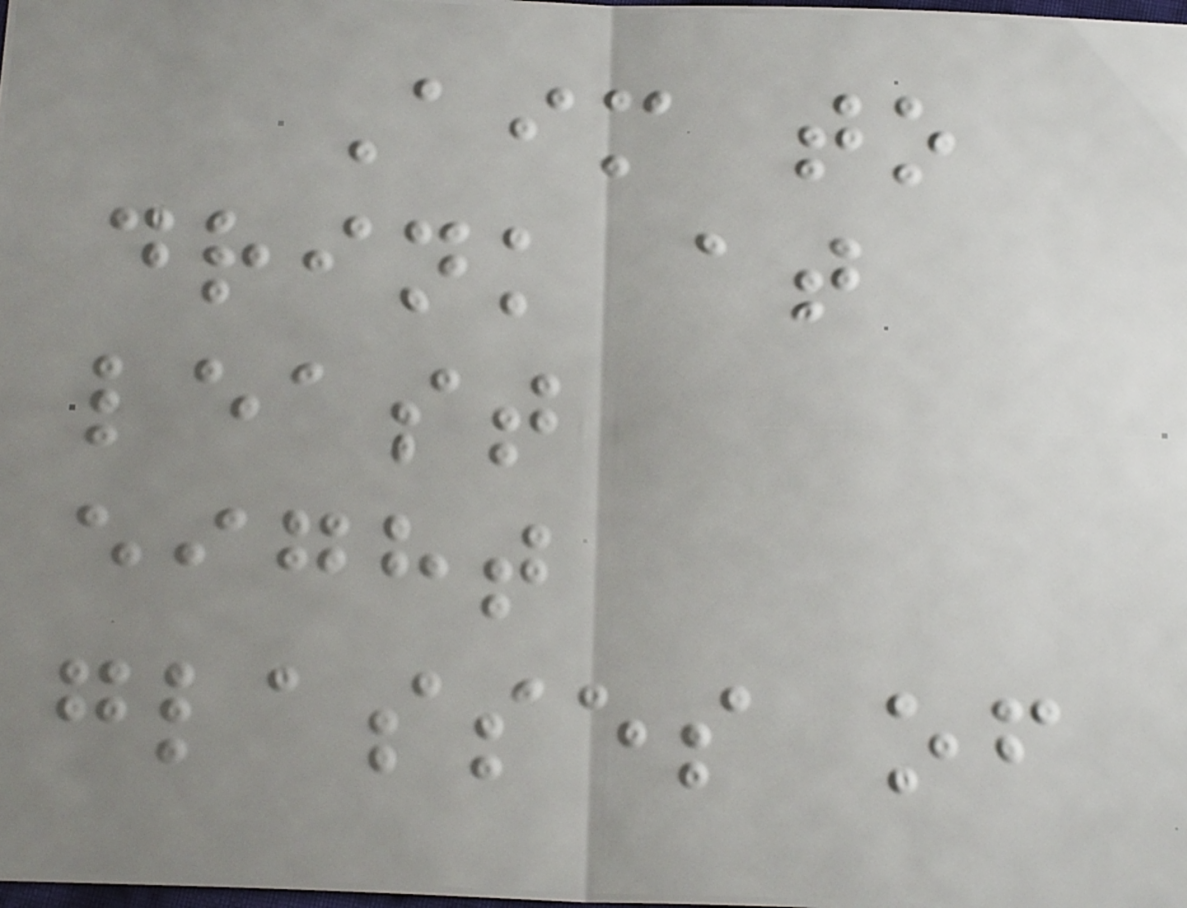Aim to
drink at
least
eight
glasses of
